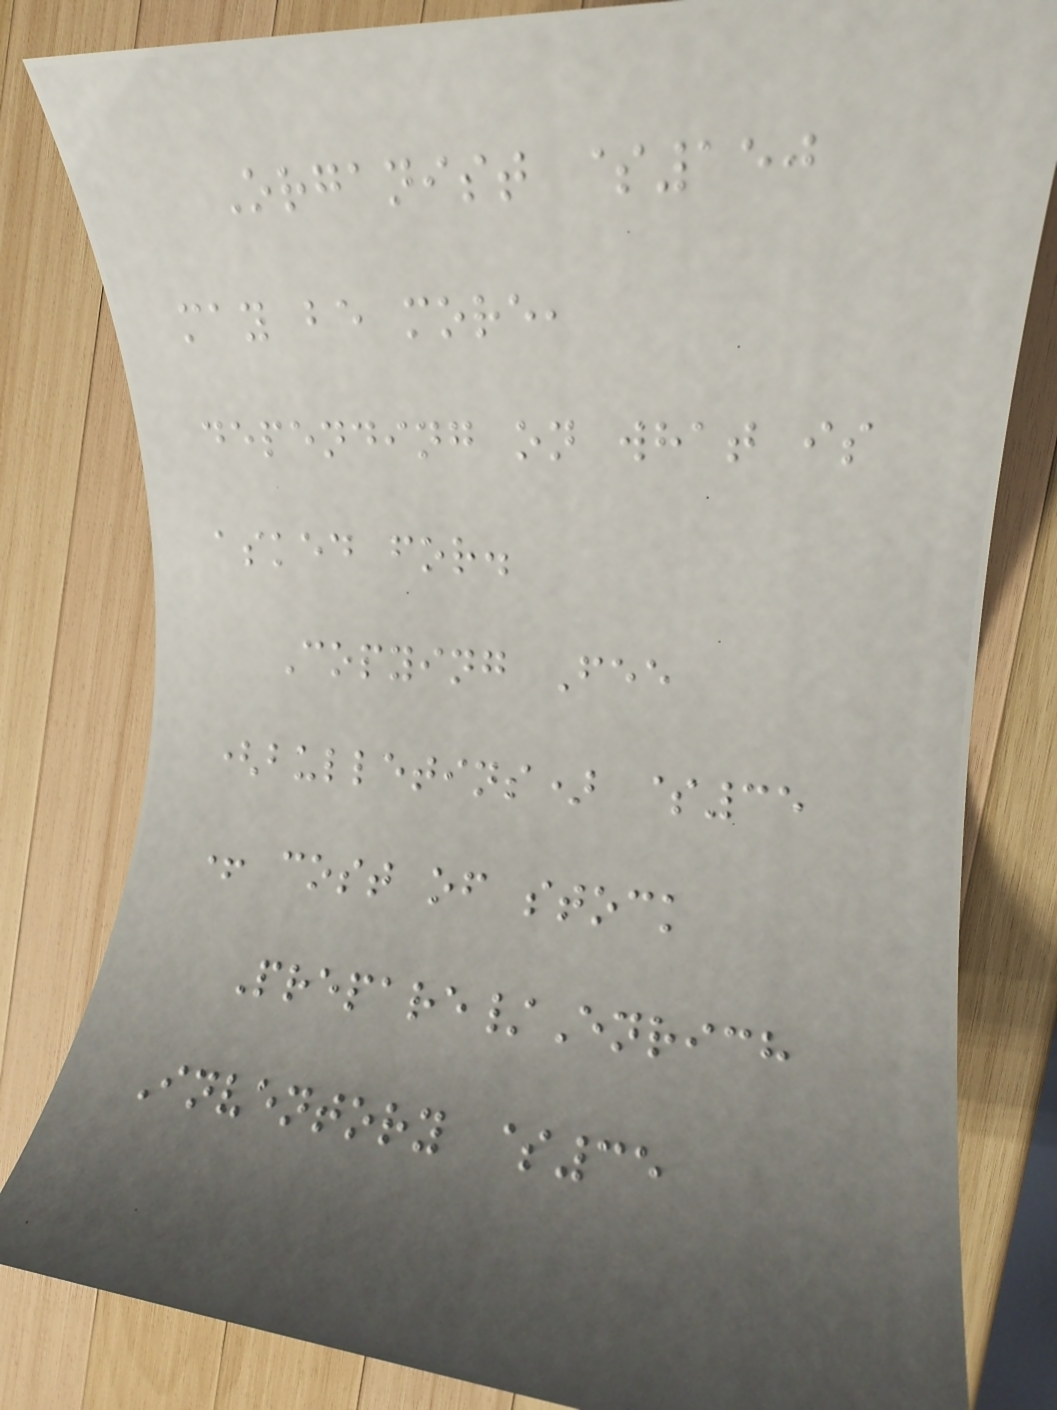Organist $150
may be more,
depending on what is
asked for.
Copying Fee
(bulletins) $35
+ cost of stock
Prepare/Enrich
Inventory $35
